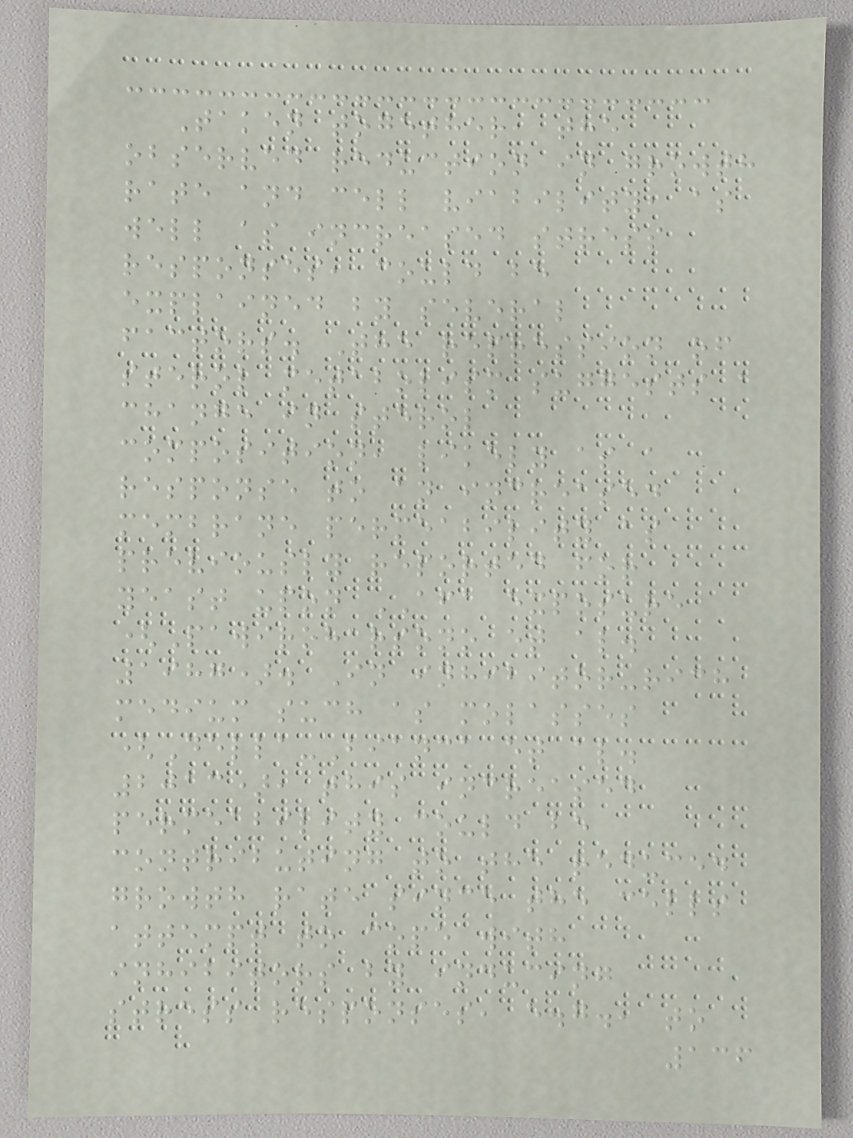Taken together, the
observed reduction in growth
rate and cell viability, as
well as increased stress
responses, could be
explained by several
factors. The repression of
sterol metabolism suggests a
change in sterol
composition, likely as a
response to an increased
membrane permeability as
previously reported for
yeast upon AFA exposure
(Pawiroharsono et al.
1987). In inhibitor-rich
medium such as molasses
(Della-Bianca et al.
2013), this increased
permeability could be
contributing to the reduced
growth rate since the cells
attempt to cope with
inhibitors by inducing
stress responses, e.g., to
136
